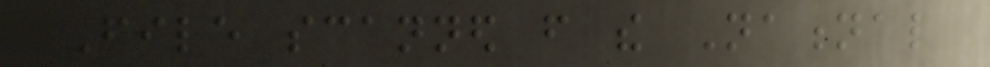File scanned from the National
